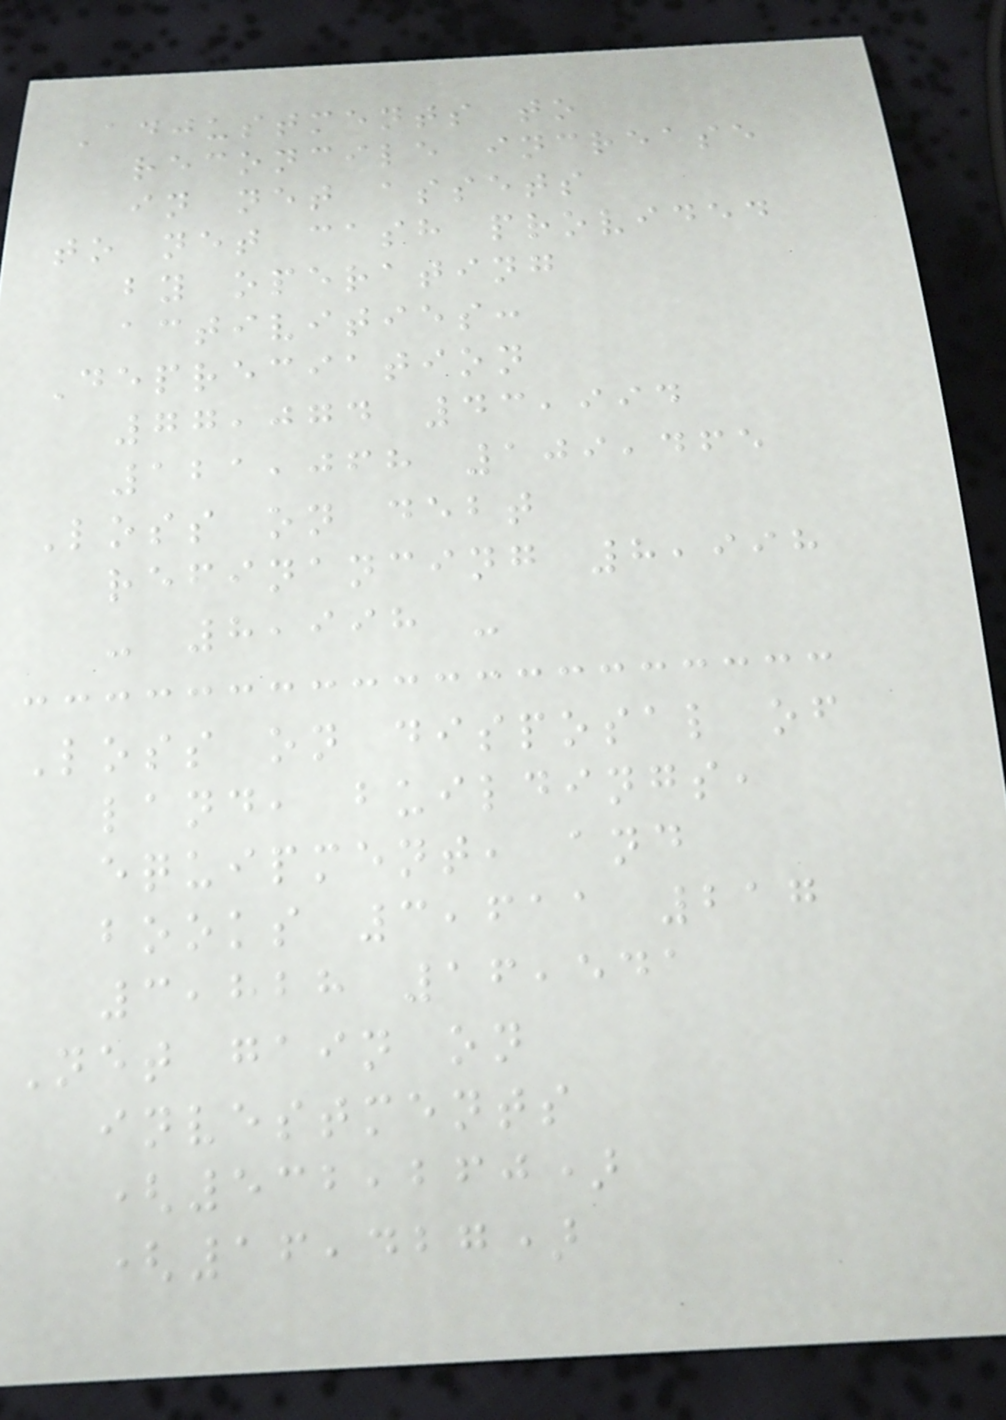Adjustments to
reconcile increase
in net assets
to net cash provided
by operating
activities:
Depreciation
77,074 43,994
121,068 109,465
Loss on debt
refinancing 8,998
- 8,998 -
Loss on disposal of
land, buildings,
equipment, and
books 3,611 217
3,828 16,541
Net gain on
investments
(532,260)
(16,427)
